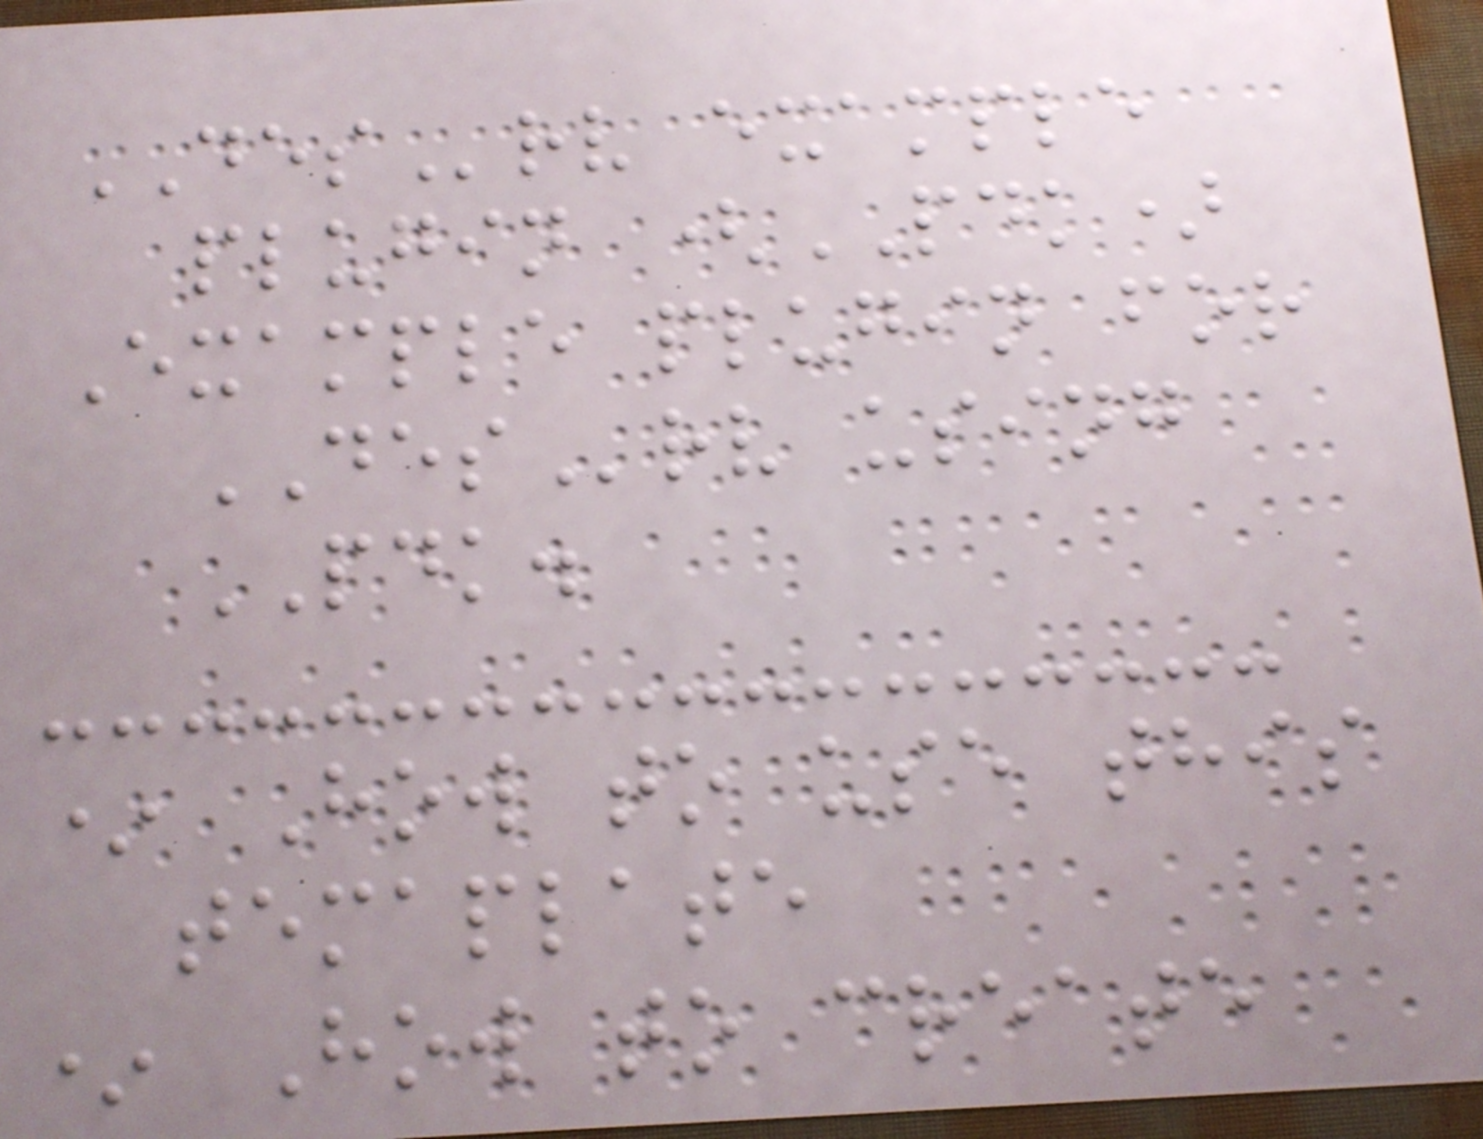DESrv example
plugin (PDK)
Example plugin for
DESrv using
PDK.
* How to use this
temaplate
* How to create
